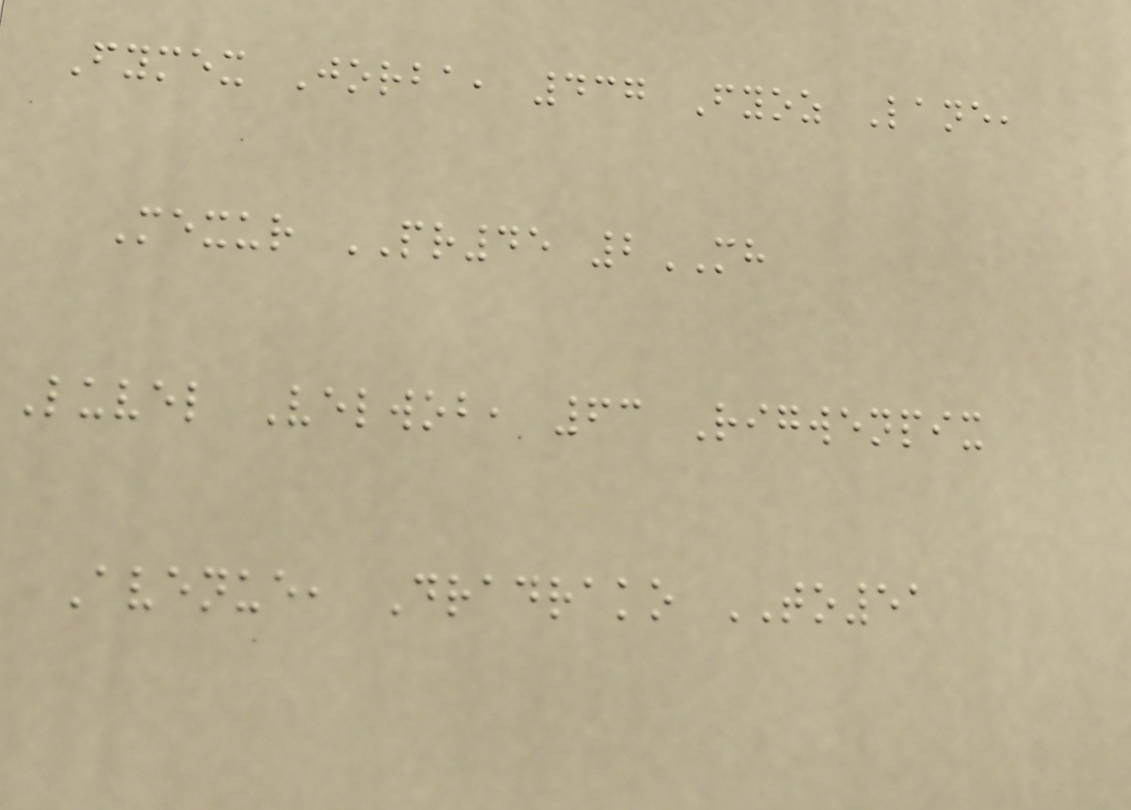Fymex Jorba, 437 Fyoz Lane,
Mexur PR45 2MH
Luvel Velwob, 63 Rigwenpix
Avenue, Dradrako TO51
